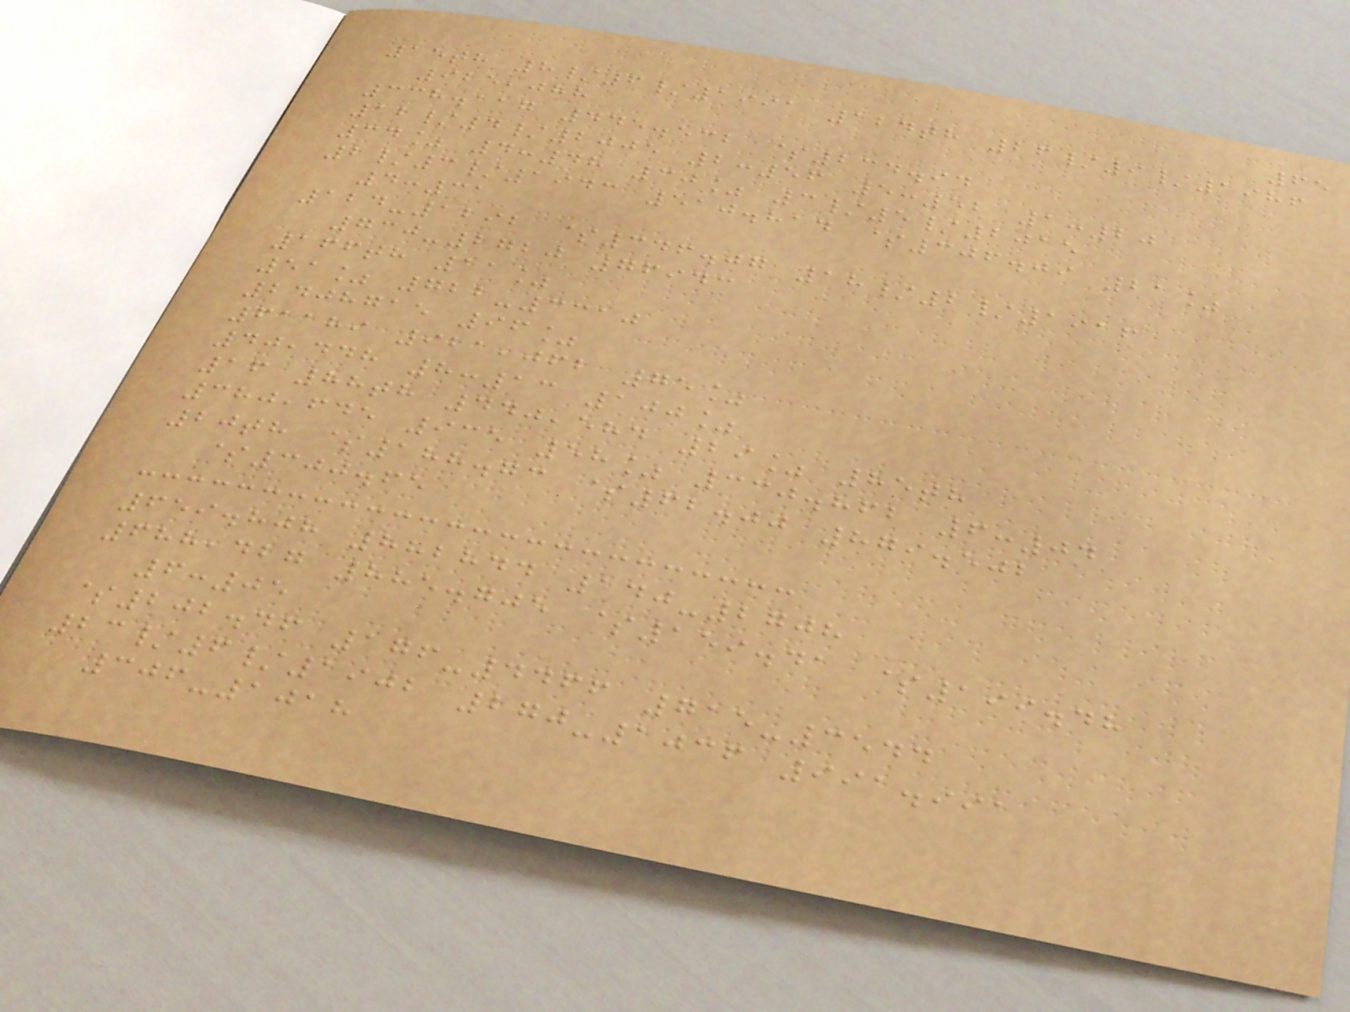65
15th 8/6/1991 124th 26/9/1986
925,088
338.117 445.532 $234.94
12/4/2005 2:56 5:52 1:20
34% 4:48 30% 3/5/2015
2/3/1943 510.814 $306.09 21%
4:31
124-1292 $346.07 18/2/1916
730-2720 76943
166th 11%
51% 722-3310
2408715 96%
61189 921,062 75%
40,448 8:13 100%
16 88th 440,584 29% 85th
380,645 935 58% 330.862 6:04
20th $188.73 $62.00 879.502
$300.65
659.808 882844 140-2708
688,427 885.705 $159.41 $199.48
6:05
$202.46 176-4466 715-3544
23/6/1902 270-1036 991.991
306-1018
